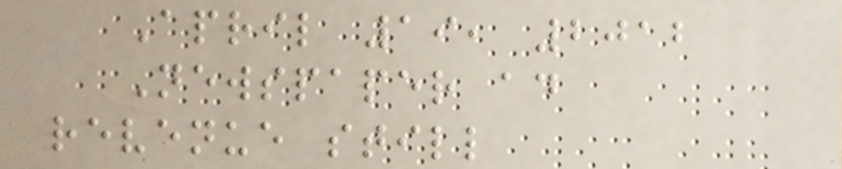April 19, 2012
Newspaper ad
revenue still
